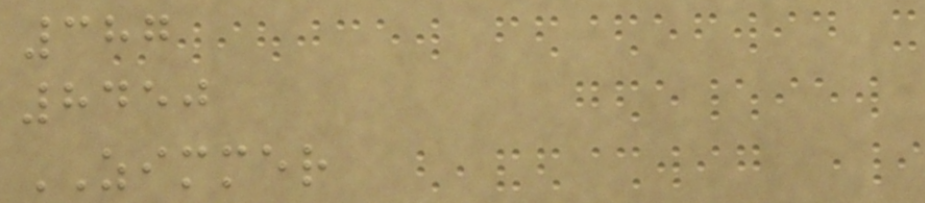387
8450
ZIMMER
